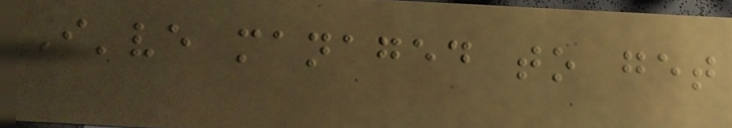I've managed to get
